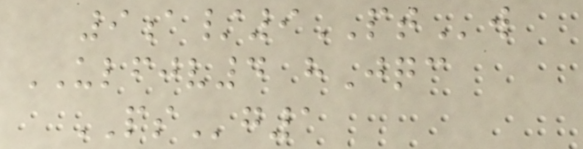9a/9PTw
ULFJV4 hJqc
PSg1
